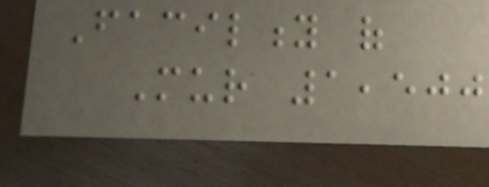Facility of
Mur 1,500
